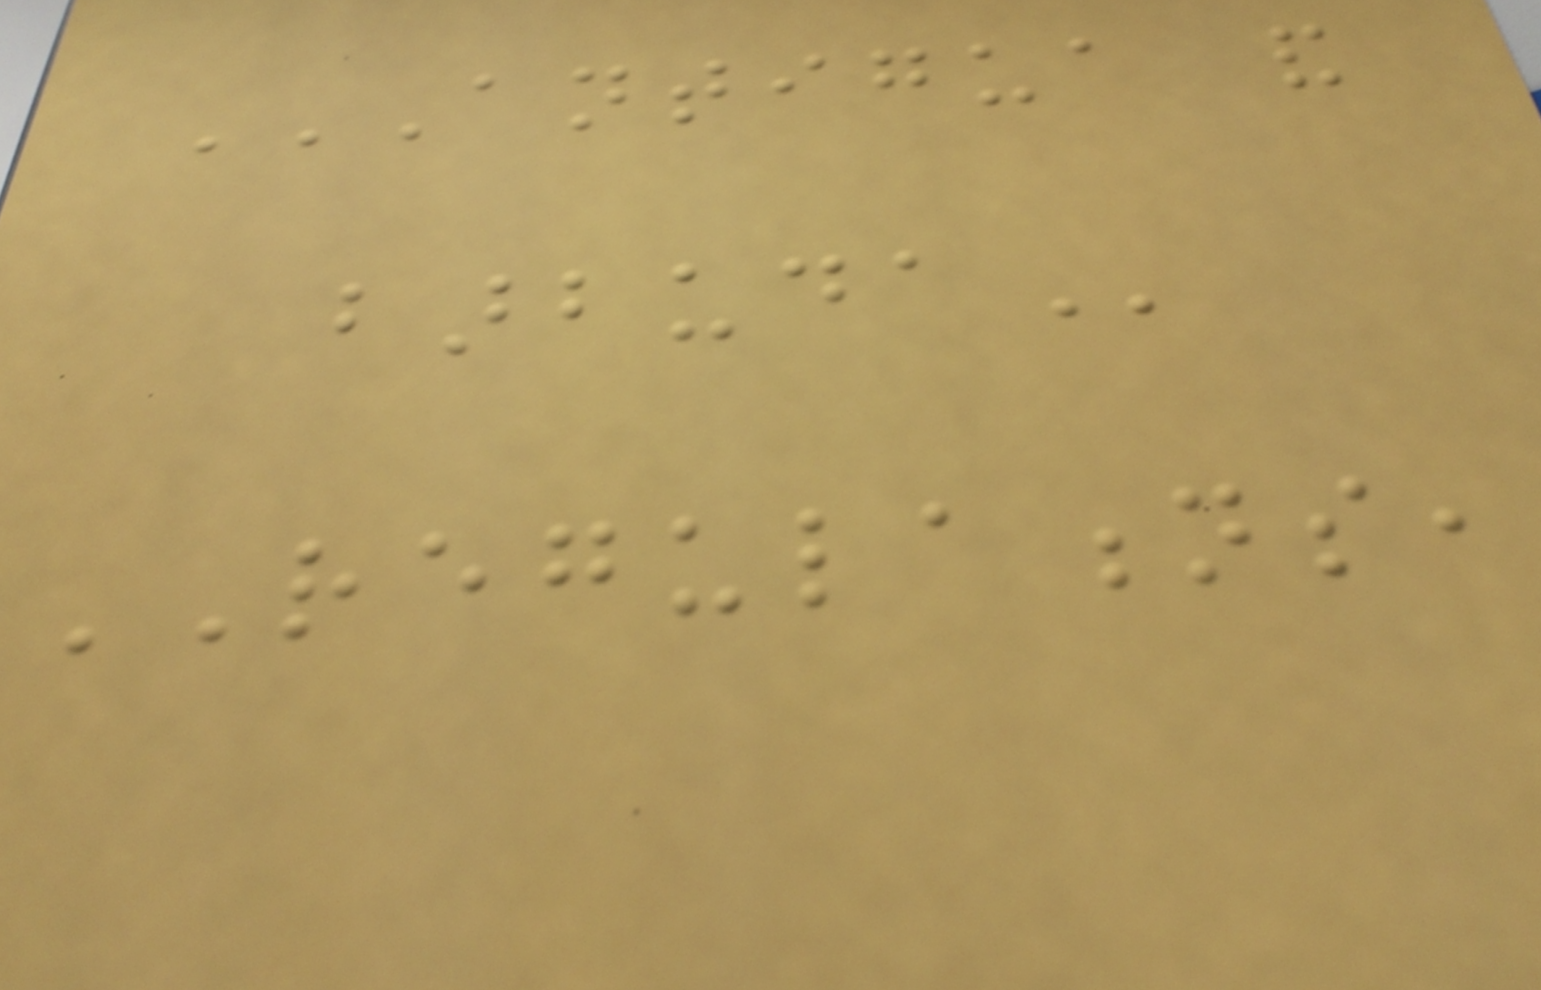ANTIGUA AND
BARBUDA
REGULATIONS,
